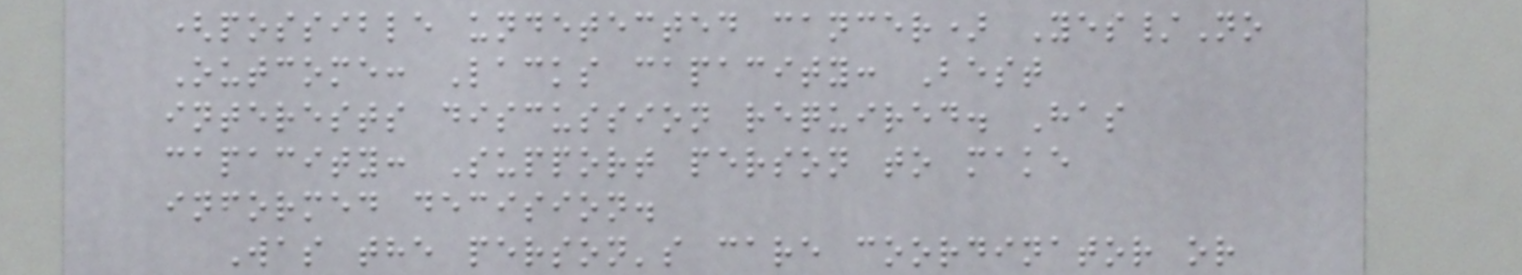(possible undetected cancer) Yes/No
Outcome: Lacks capacity: Best
interests discussion required. Has
capacity: Support person to make
informed decision.
Was the person's care coordinator or
